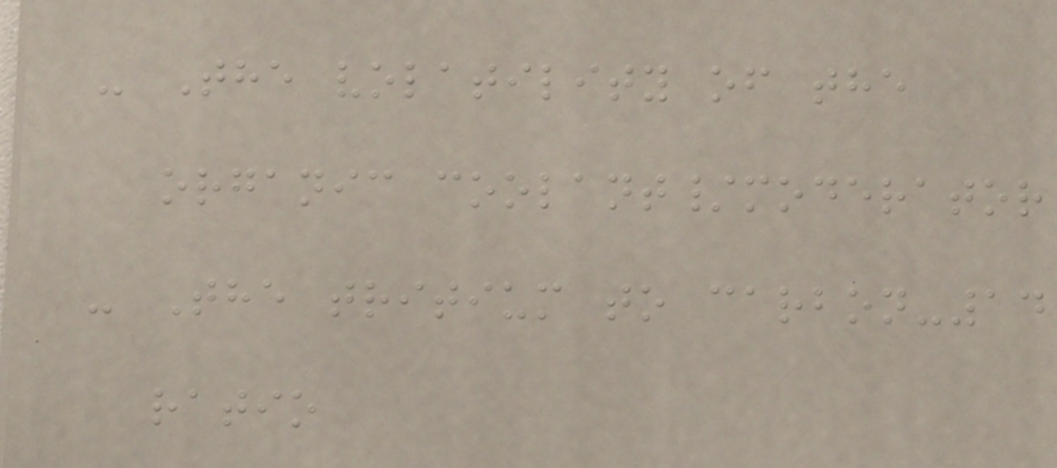- The volatility of the
organic coolant/moderator
- The tritium to carbon-14
ratio
